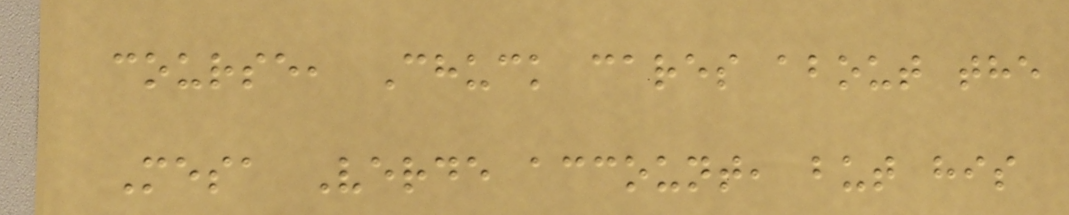course, Chuck cares about the
Mesa Verde account, but his
